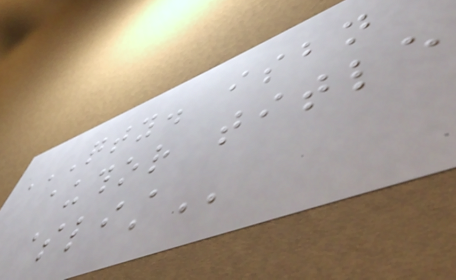QTY. ISBN
AUTHOR TITLE
$LIST
